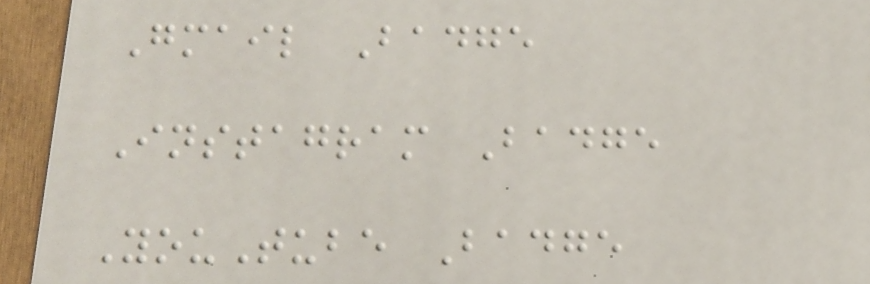Gmail Badge
Instagram Badge
YouTube Badge
